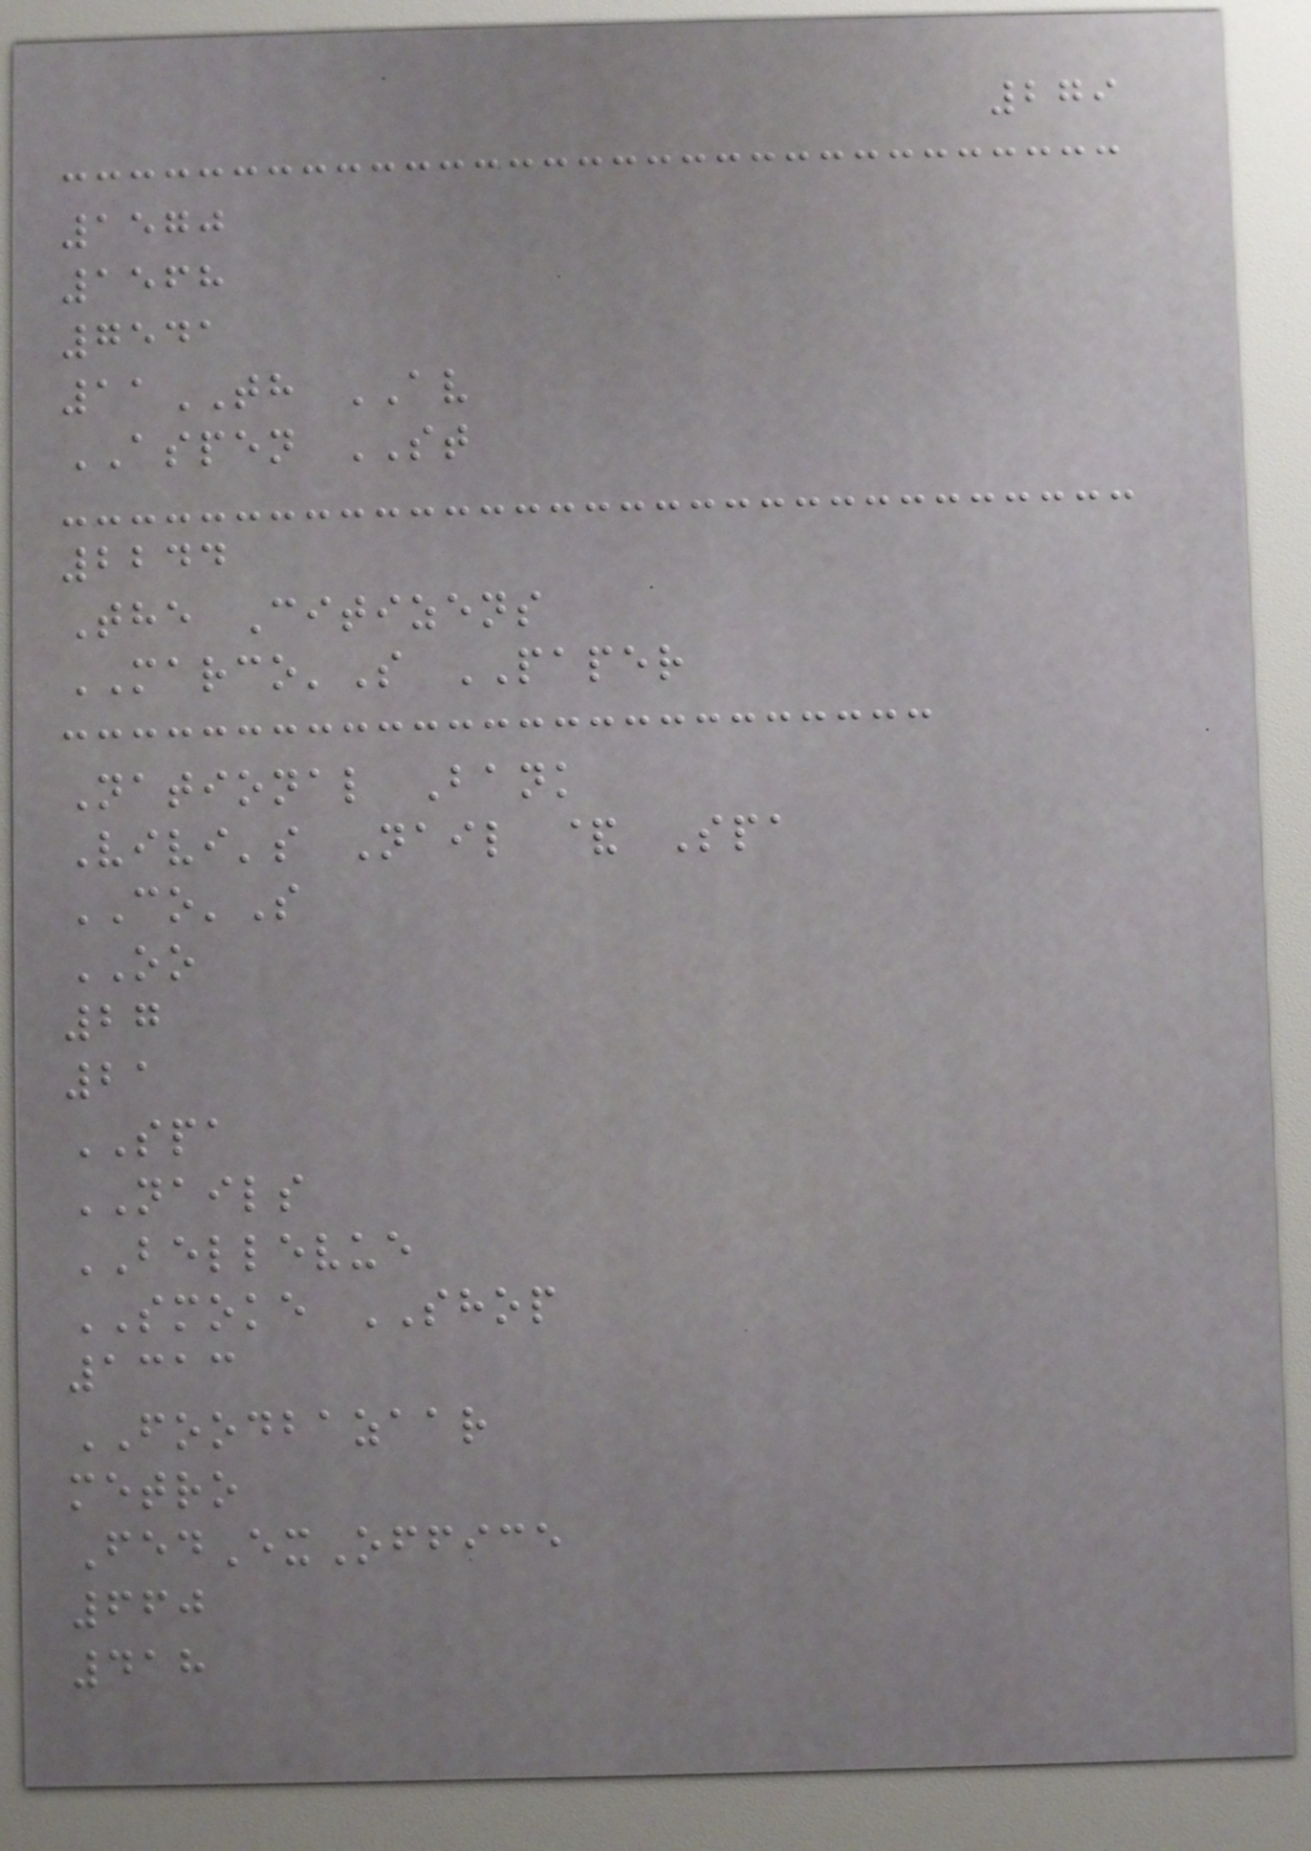279
1570
1568
7541
11TH AV
ASPEN ST
2244
The Citizens
MARCO'S PAPER
National Bank
Vivi's Nail & Spa
CO'S
OO
27
21
SPA
NAILS
BELLEVUE
SMOKE SHOP
1313
FOODBAZAAR
metro
FedExOffice
660
418
